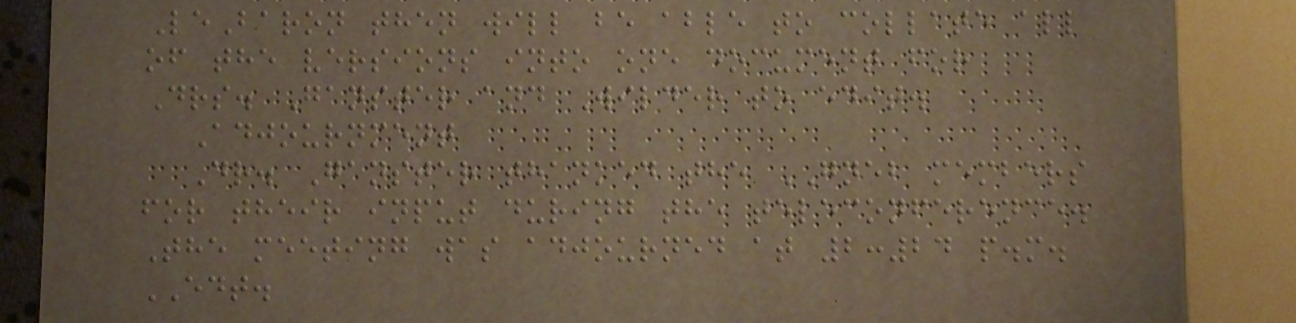LeBaron then will be able to collate all
of the versions into one document for
Drs. Ganster and Wilder to edit.
Adjournment
Dr. Ganster thanked the GNEB members
for their input during the teleconference.
The meeting was adjourned at 2:24 p.m.
EDT.
